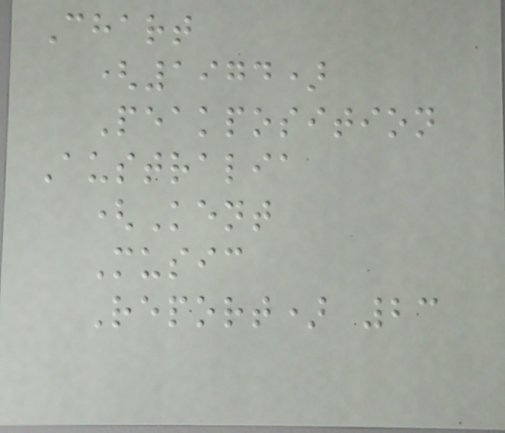Chart
(1974)
Peakposition
Australia
(Kent
Music
Report) 23
